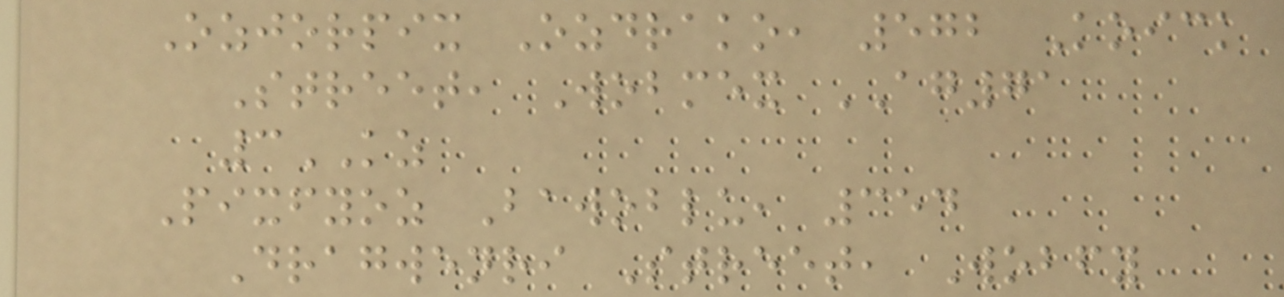Ozjorpix Ozdrako, 572 Koick
Street, Wobmex AG71
3KZ
Pixfyoz Bawoblu, 354
Dragwenri Street, Wobfy
